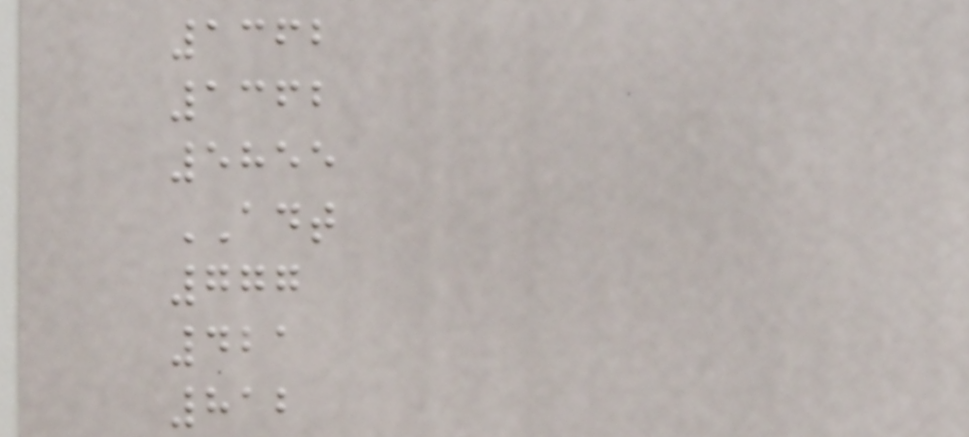1362
1362
5855
ADT
777
421
812
